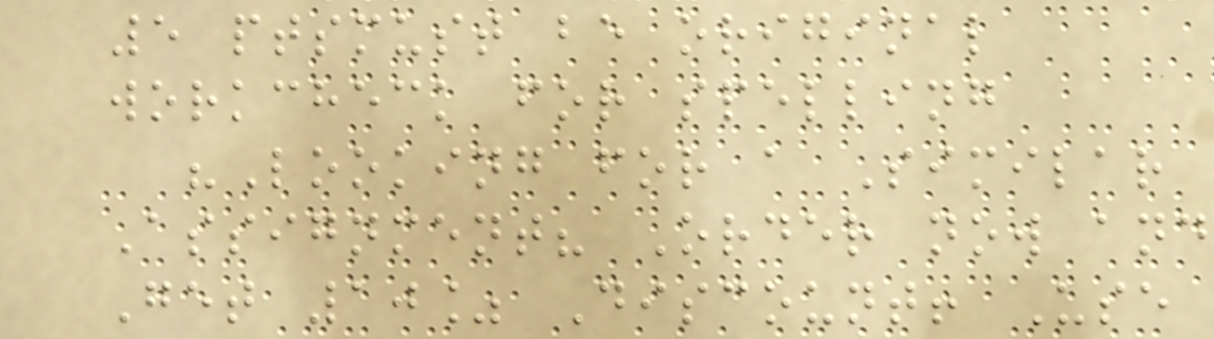5 ptsmust be original
workcheck for spelling
"Looking for a Similar
Assignment? Order now and
Get 10% Discount! Use
